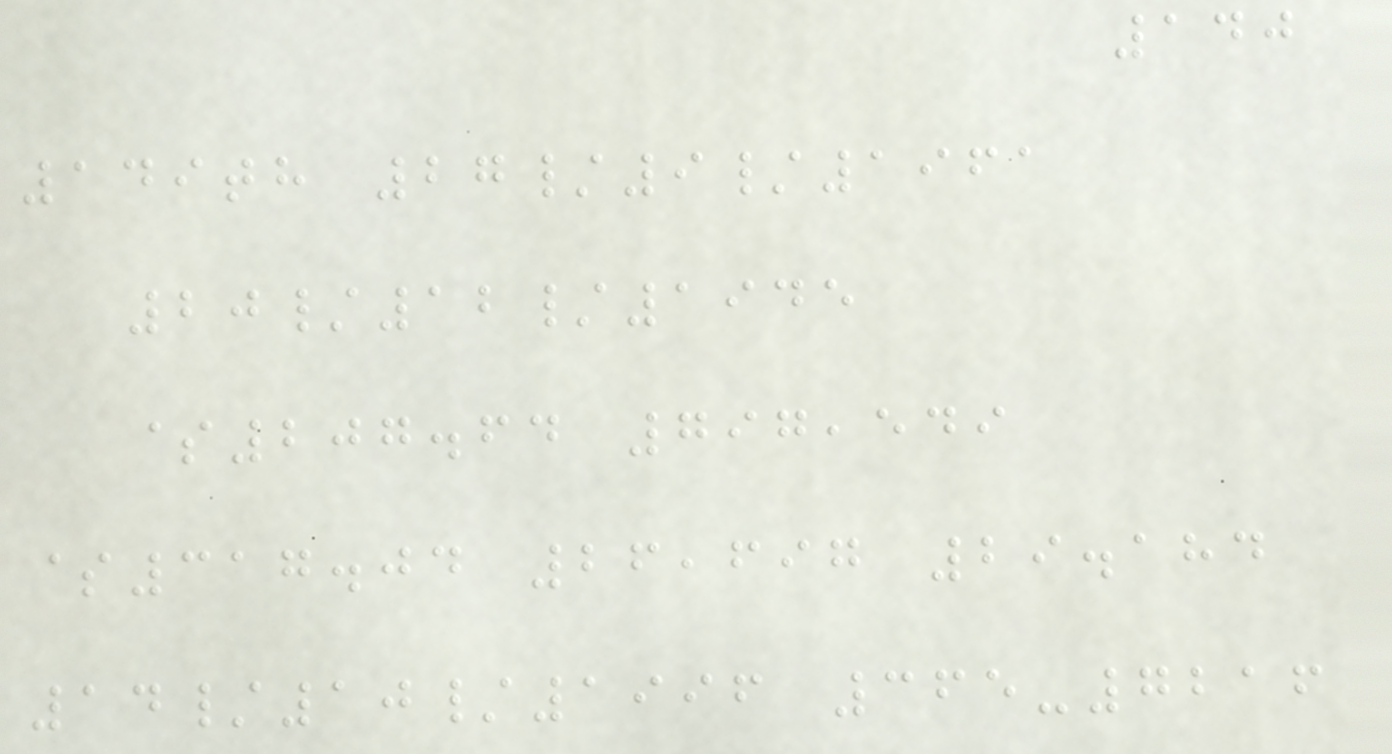140
149th 27/9/1961
20/12/1945
$207.64 797,549
$317.04 26,697 29.184
14/10/1996 365-7216
